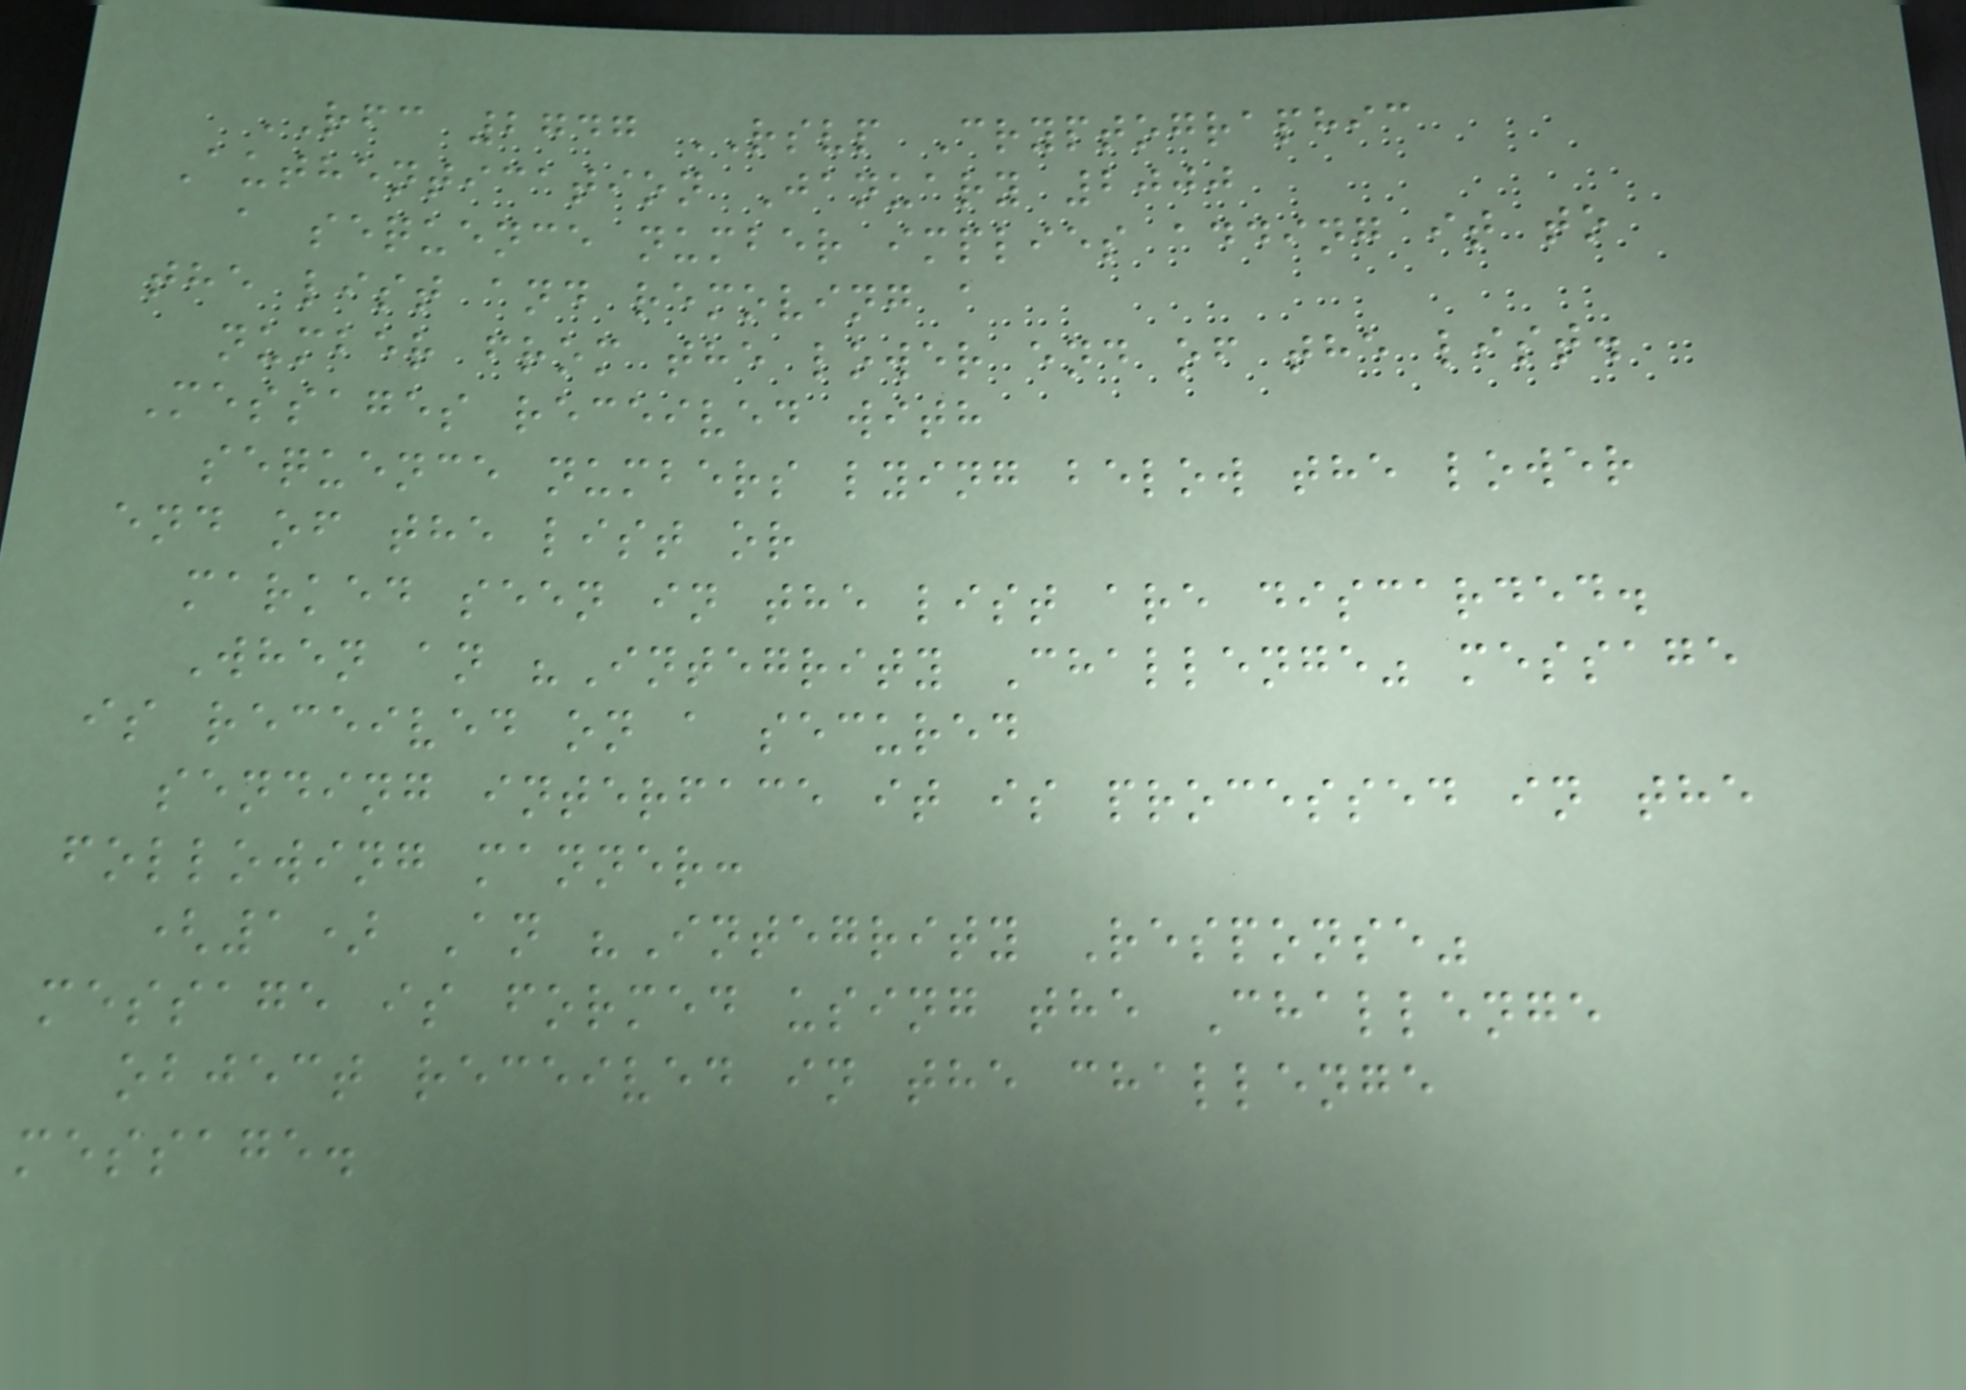RFC 2747 RSVP Cryptographic
Authentication January 2000
a sequence number implies adding it to
the list and removing a
number from the lower end of the list.
Messages received with
sequence numbers lying below the lower
end of the list or
marked seen in the list are discarded.
When an "Integrity Challenge" message
is received on a secured
sending interface it is processed in the
following manner:
(1) An "Integrity Response"
message is formed using the Challenge
object received in the challenge
message.
